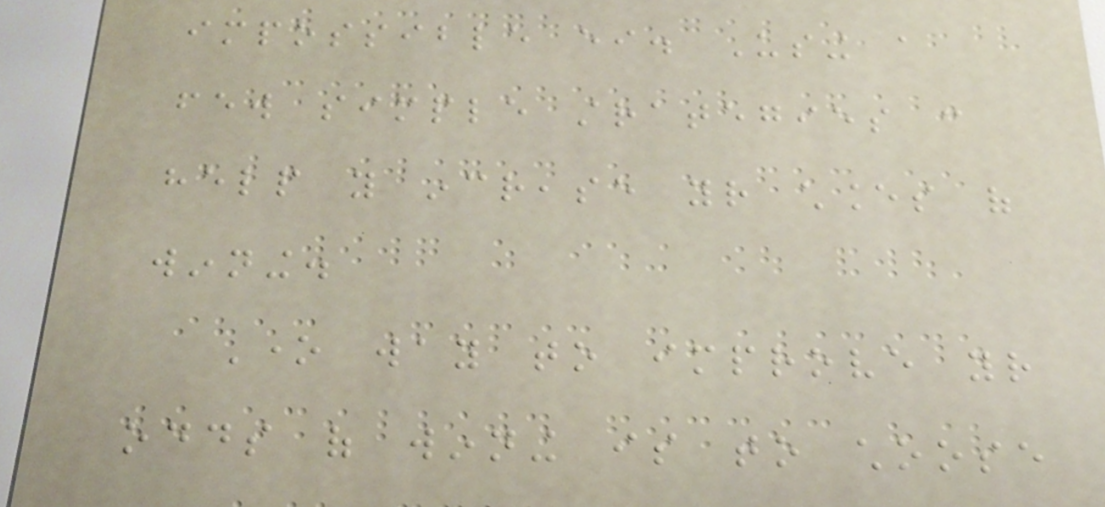impossible either. Using a
few simple strategies can
help you increase your chances of
winning.
One way to improve your
odds of winning is to choose
